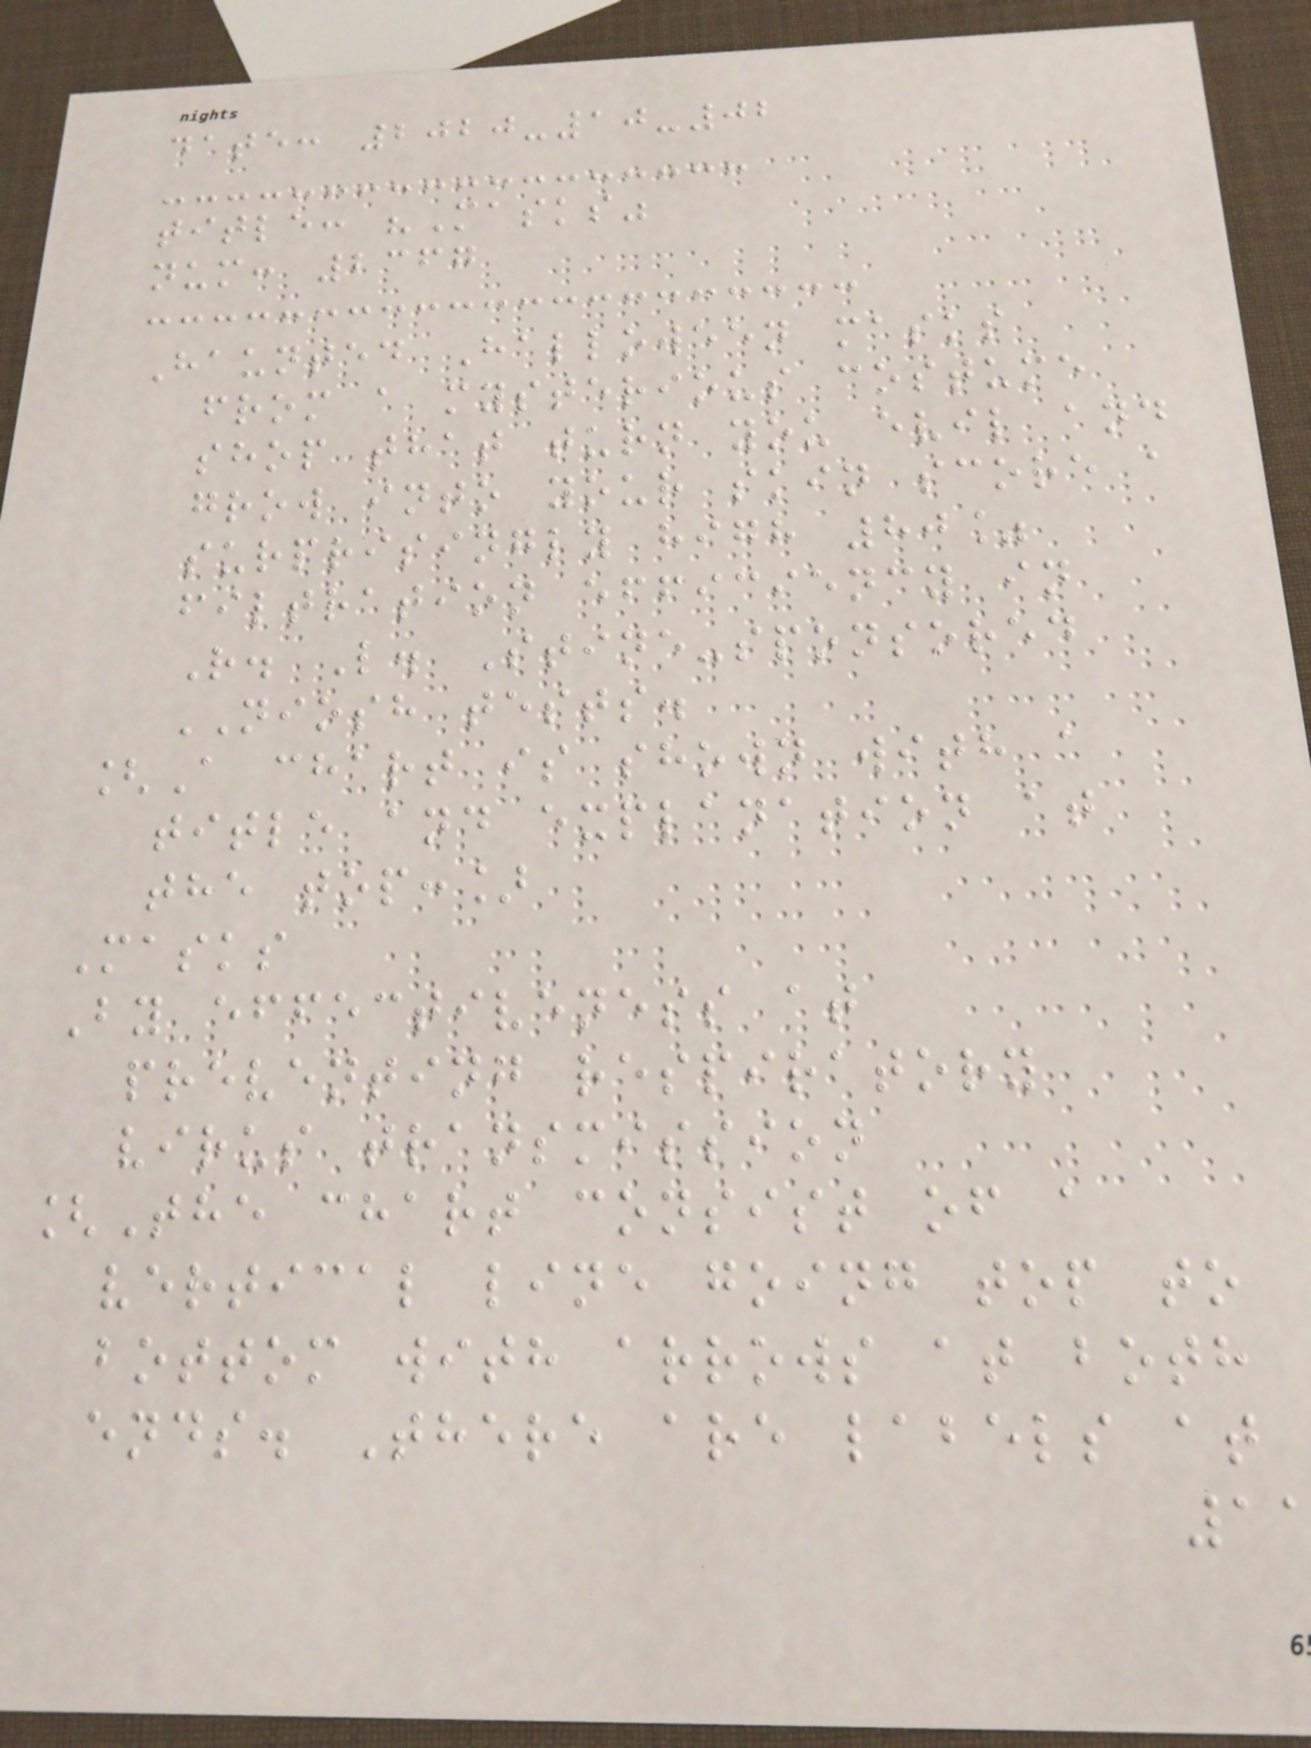date: 2020-10-02
title: "Masks"
num: 2367
Haunted Halloween masks
from a mysterious costume
shop that turn you evil and
grow into your skin score a
surprisingly high 80%
filtration efficiency in
R. L. Stine-sponsored
NIOSH tests.
[A chart is shown with a
title and explanation at
the top:]
Masks
By effectiveness at
preventing respiratory
virus transmission
[The chart consist of a
vertical line going top to
bottom with arrows at both
ends. There are labels at
